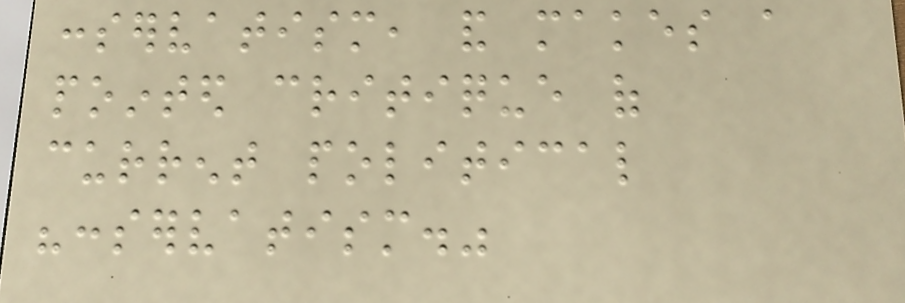conservatism, and makes a
pointed critique of
current political
"conservatism."
